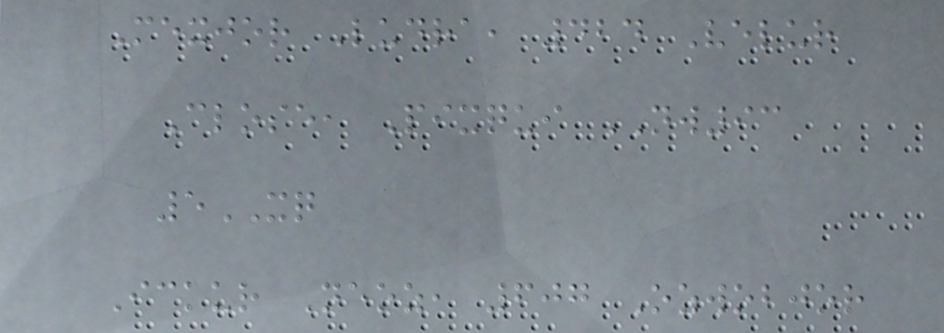Mexjor Ludra, 424 Velur
Close, Pixqui NW93
5XQ
Ickur Neoz, 607 Ozwobjor
